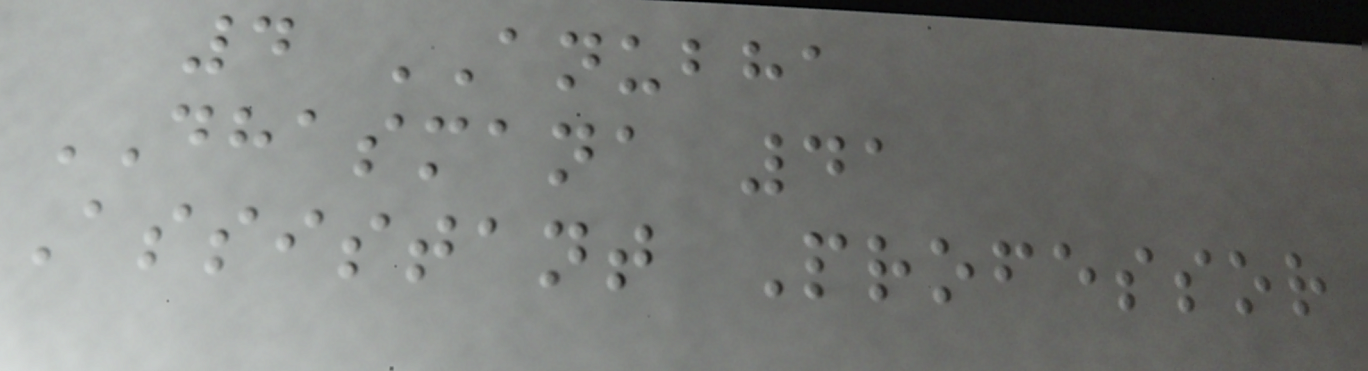4 ANUBHA
DHASMANA 41
Assistant Professor
